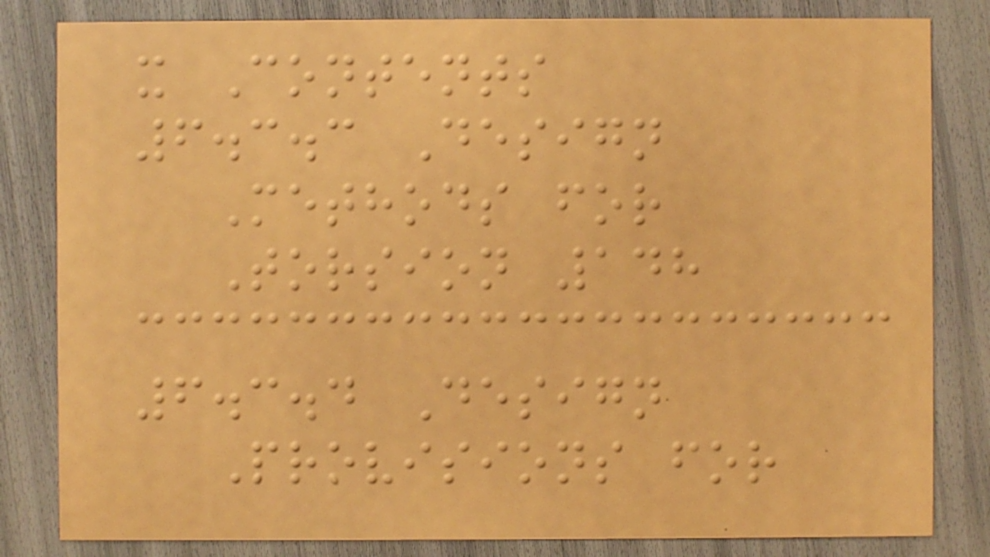x Contents
6.3.3 Design
Methods for
Torsion 148
6.3.4 Design
Provisions for
